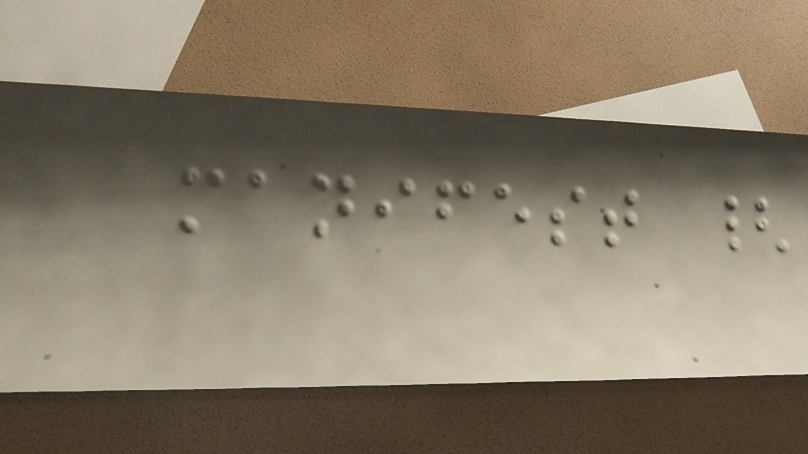manifest {
